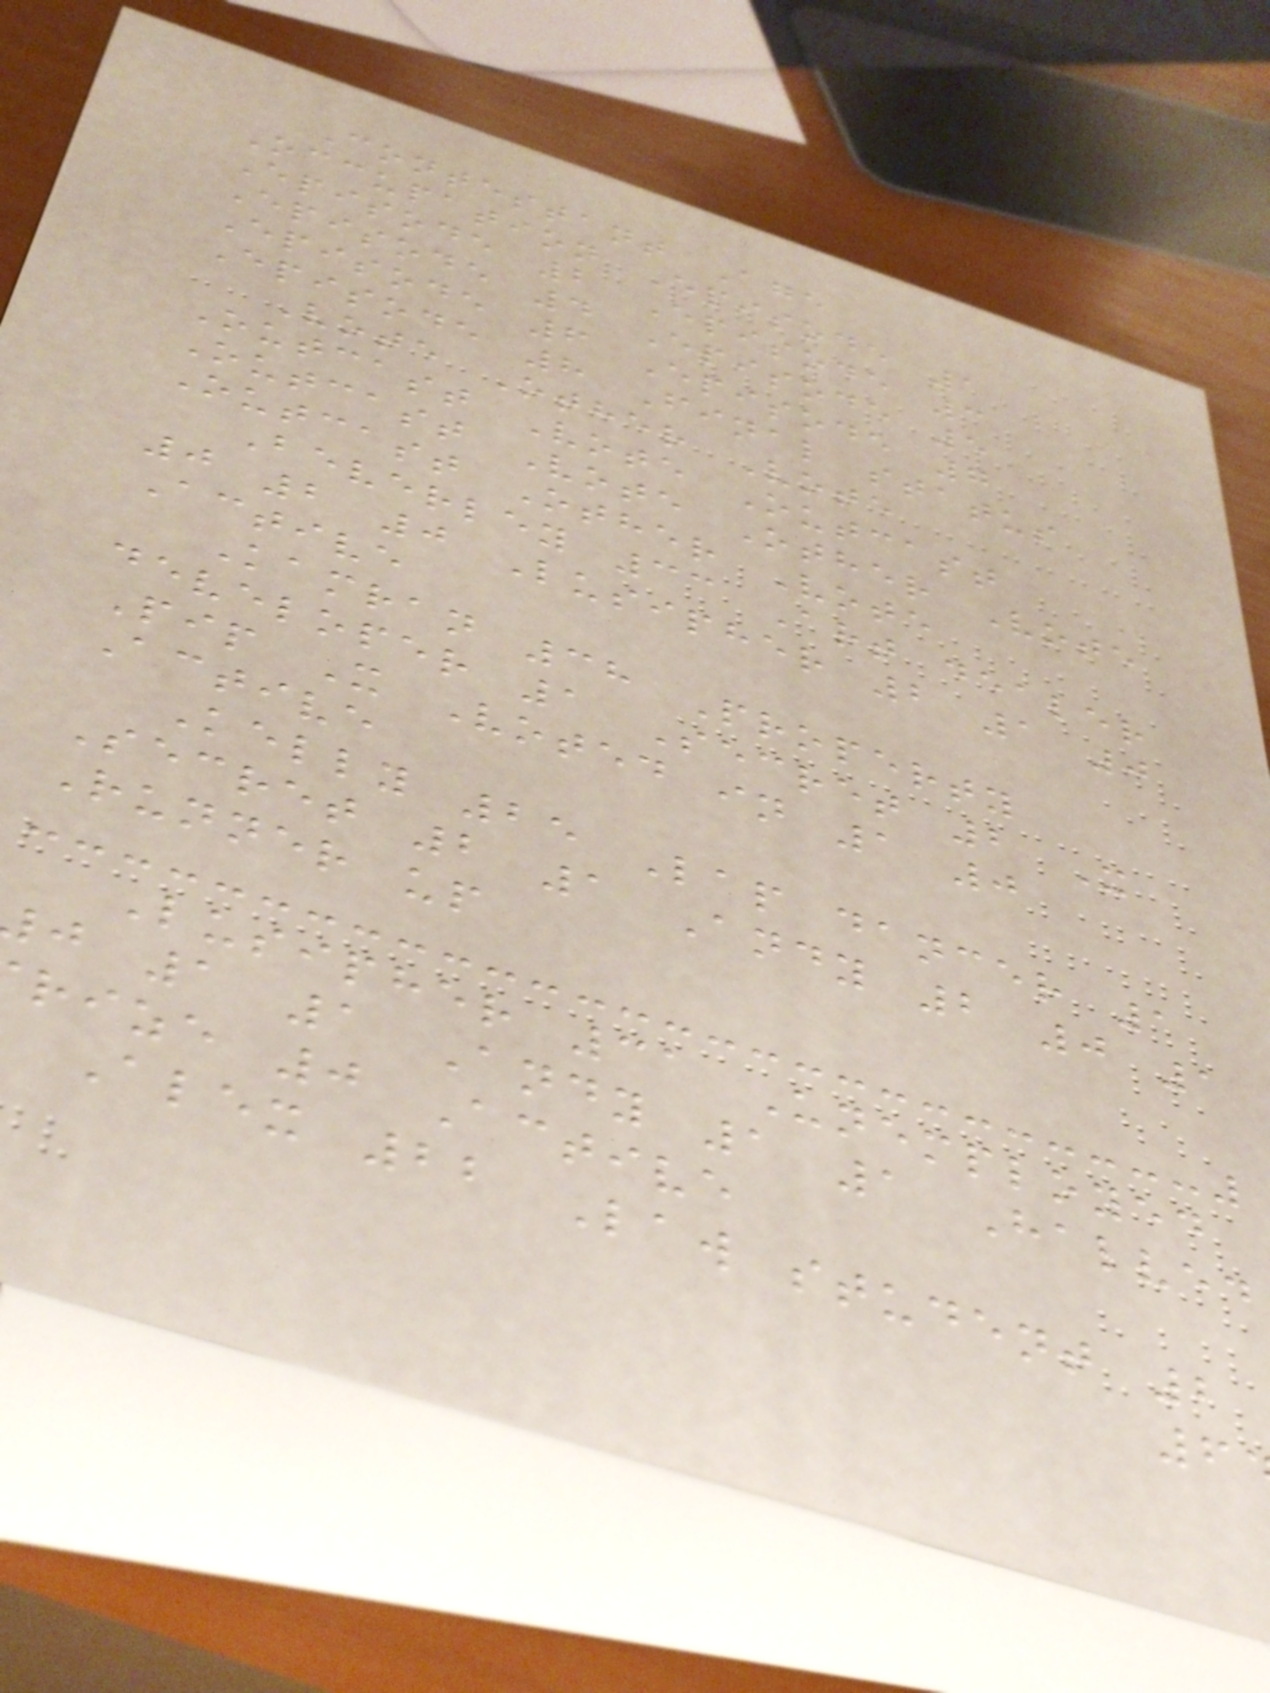Contestant Age
Occupation Episode 1
Episode 2 Episode 3
Episode 4 Episode 5
Episode 6 Episode 7
Episode 8 Final status
Vote Other Vote
Outcast Vote Outcast
Outcast Vote Other Vote
Outcast Other Vote
Beverley 33 Art dealer
0 2 0 Lusipher 2 1 0
Active
Kamran 38 Property
developer 1 Secret 2 X
Pip X Voted in 1 0
Active
Kelly 25 Lap dancer 1
Secret 2 1 Andy 2 0 1
Runner up
Lusipher 31 Unemployed
j 1 1 Andy 1 1 Halved
rize 0 Active
Alex 22 Law student 2
